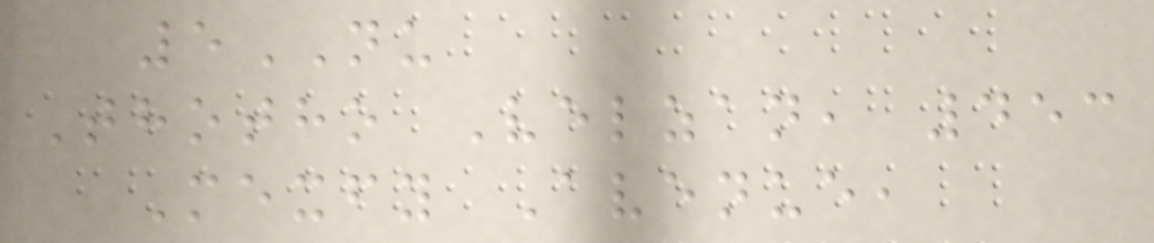5NU
Thotho Velzan, 453
Mexfy Avenue,
